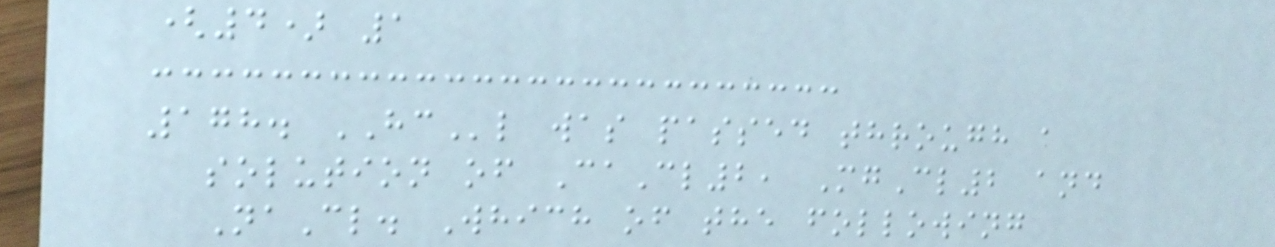(4) 1
178. HCl was passed through a
solution of CaCl2, MgCl2 and
NaCl. Which of the following
